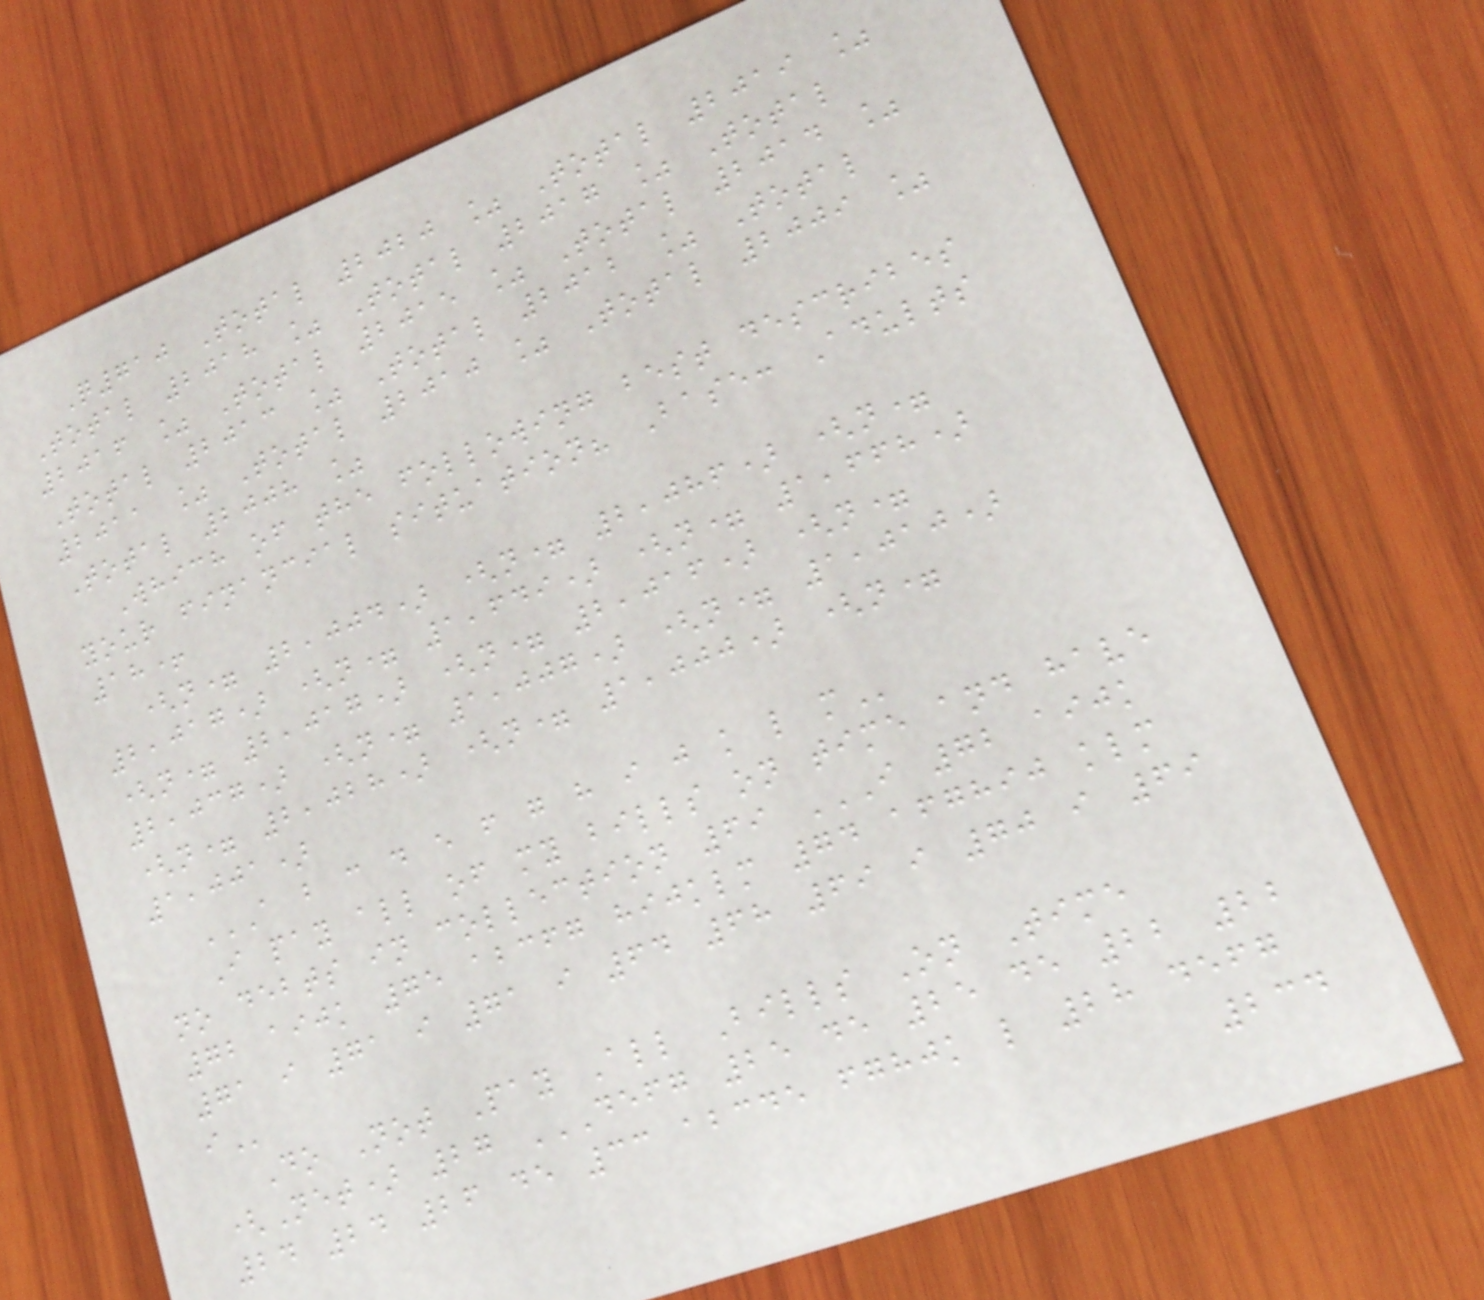Q710 Total 2020 % Total 2019 %
Total 2018 % Total 2017 % Total
2016 % Total 2015 % Total 2014 %
Total 2013 % Total 2012 % Total
2011 % Total 2010 % Total 2009 %
Total 2008 %
Which of the following best describes
your financial situation? Base: Adults
18+
(n= 2,004) (n= 2,086) (n=
2,017) (n= 1,649) (n= 1,668)
(n= 2,017) (n= 2,016) (n=
2,037) (n= 1,007) (n= 1,010)
(n= 2,028) (n= 1,000) (n=
1,001)
A B C D E F G H I J K L M
I pay all of my bills on time and have
no debts in collection 69 I 72 AIJK
72 AIJK 75 ABCFG HIJKLM 74 AFGHIJ KLM
71 I 71 I 71 I 64 68 69 I 70 I 69
I
Do Not Pay All Bills On Time
(Net) 27 DEFG 25 DE 25 DE 22 22
24 24 26 DE 33 ABCDE FGHJK L 28 DEFG
234
